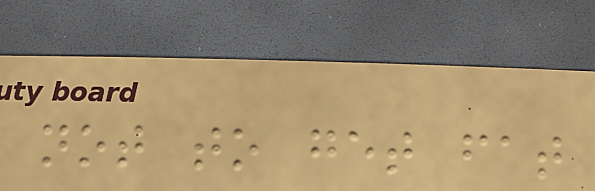not to get fat
